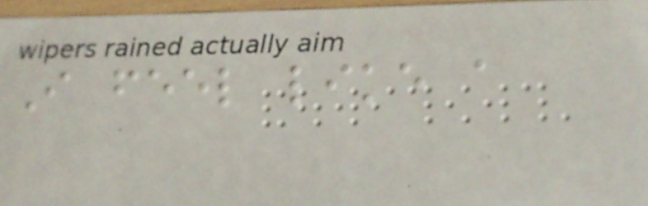I feel like a
